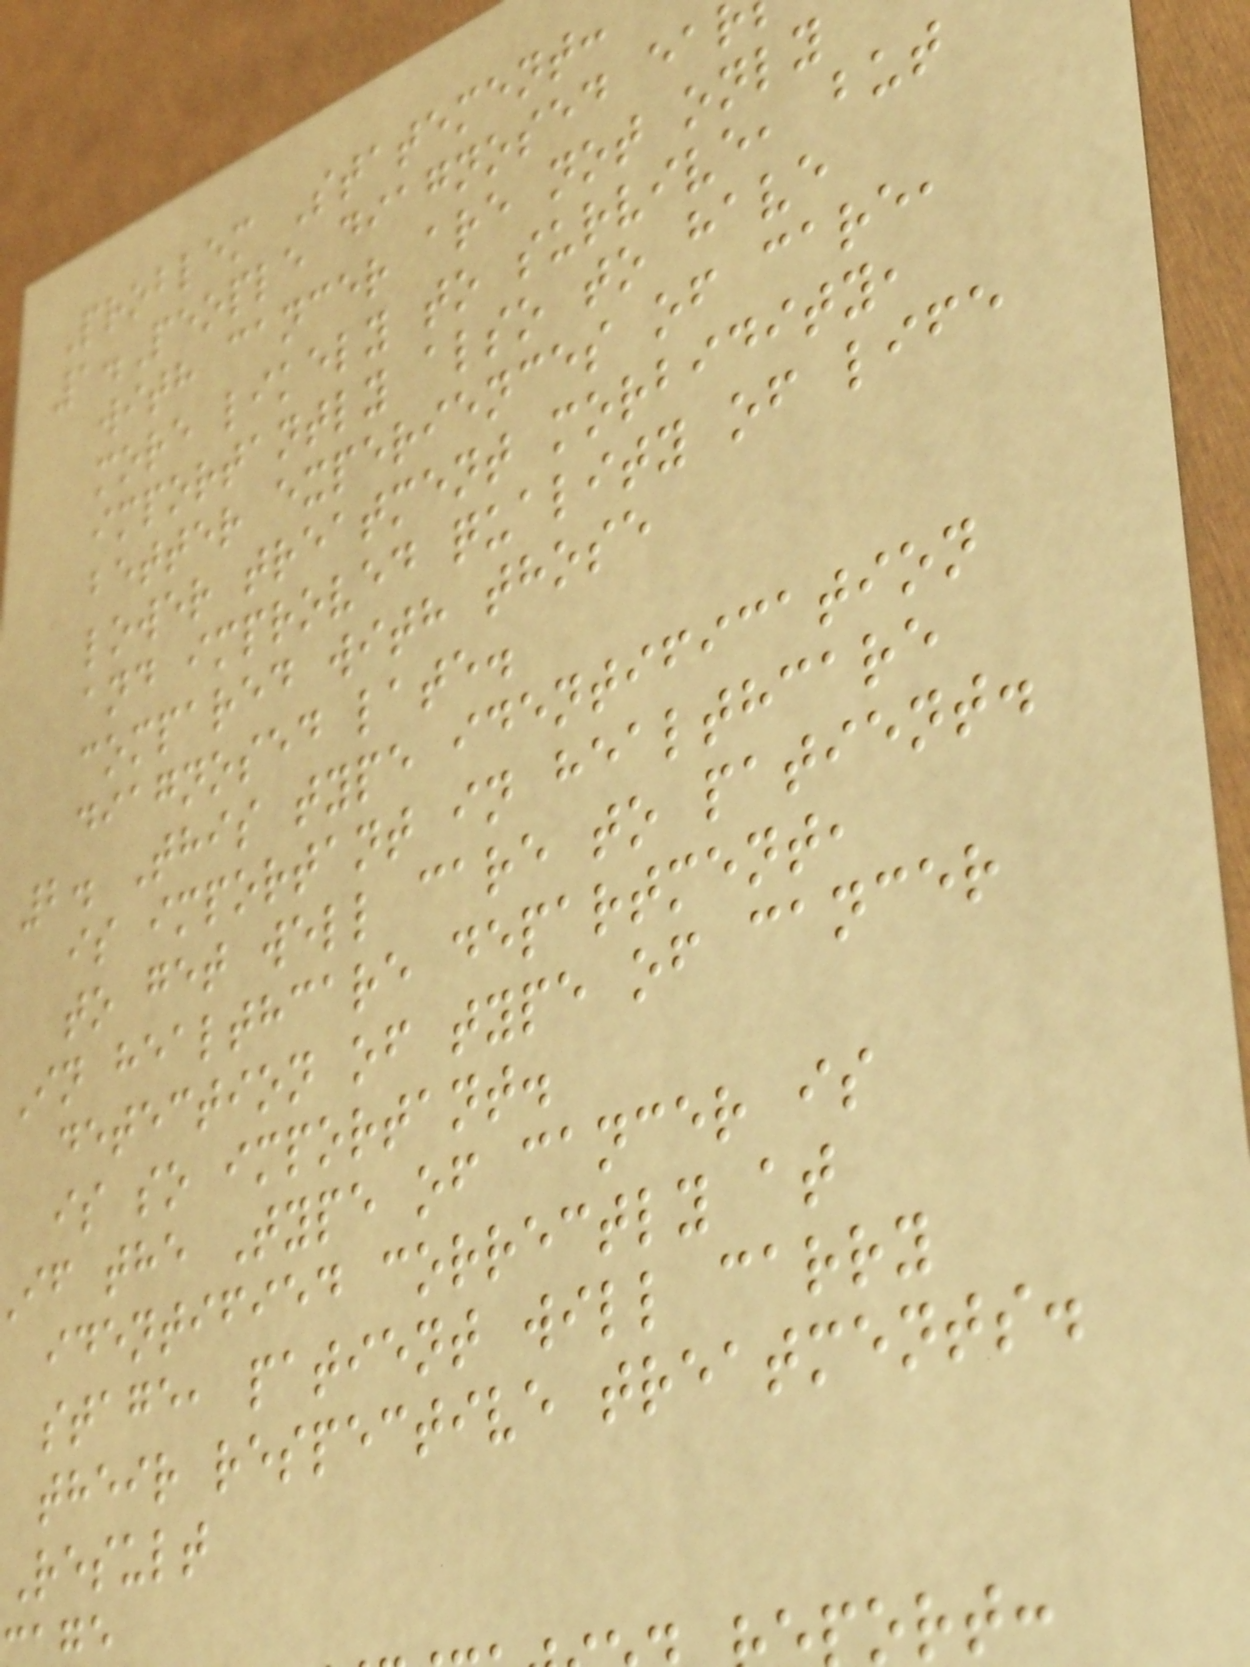Problem Statement:
1.People diagnosed ea
with cancer are not only
more likely to survive, but
importantly also to have
better experiences of care,
lower treatment morbidity,
and improved quality of life
compared with those
diagnosed late.
2. This type identification
is important in healthcare
to get well care to patient.
In healthcare department,
detection of type of cancer
is so important.
if the Type of cancer is
identified correctly at
stage, patient will carry
their respective treatments.
result
